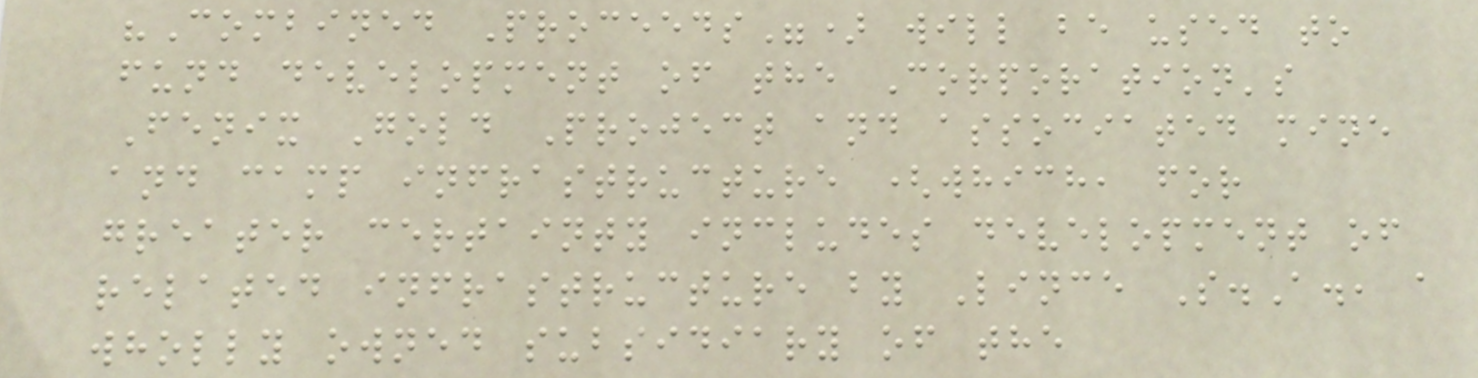"Combined Proceeds") will be used to
fund development of the Corporation's
Fenix Gold Project and associated mine
and camp infrastructure (which, for
greater certainty includes development of
related infrastructure by Lince S.A., a
wholly owned subsidiary of the
